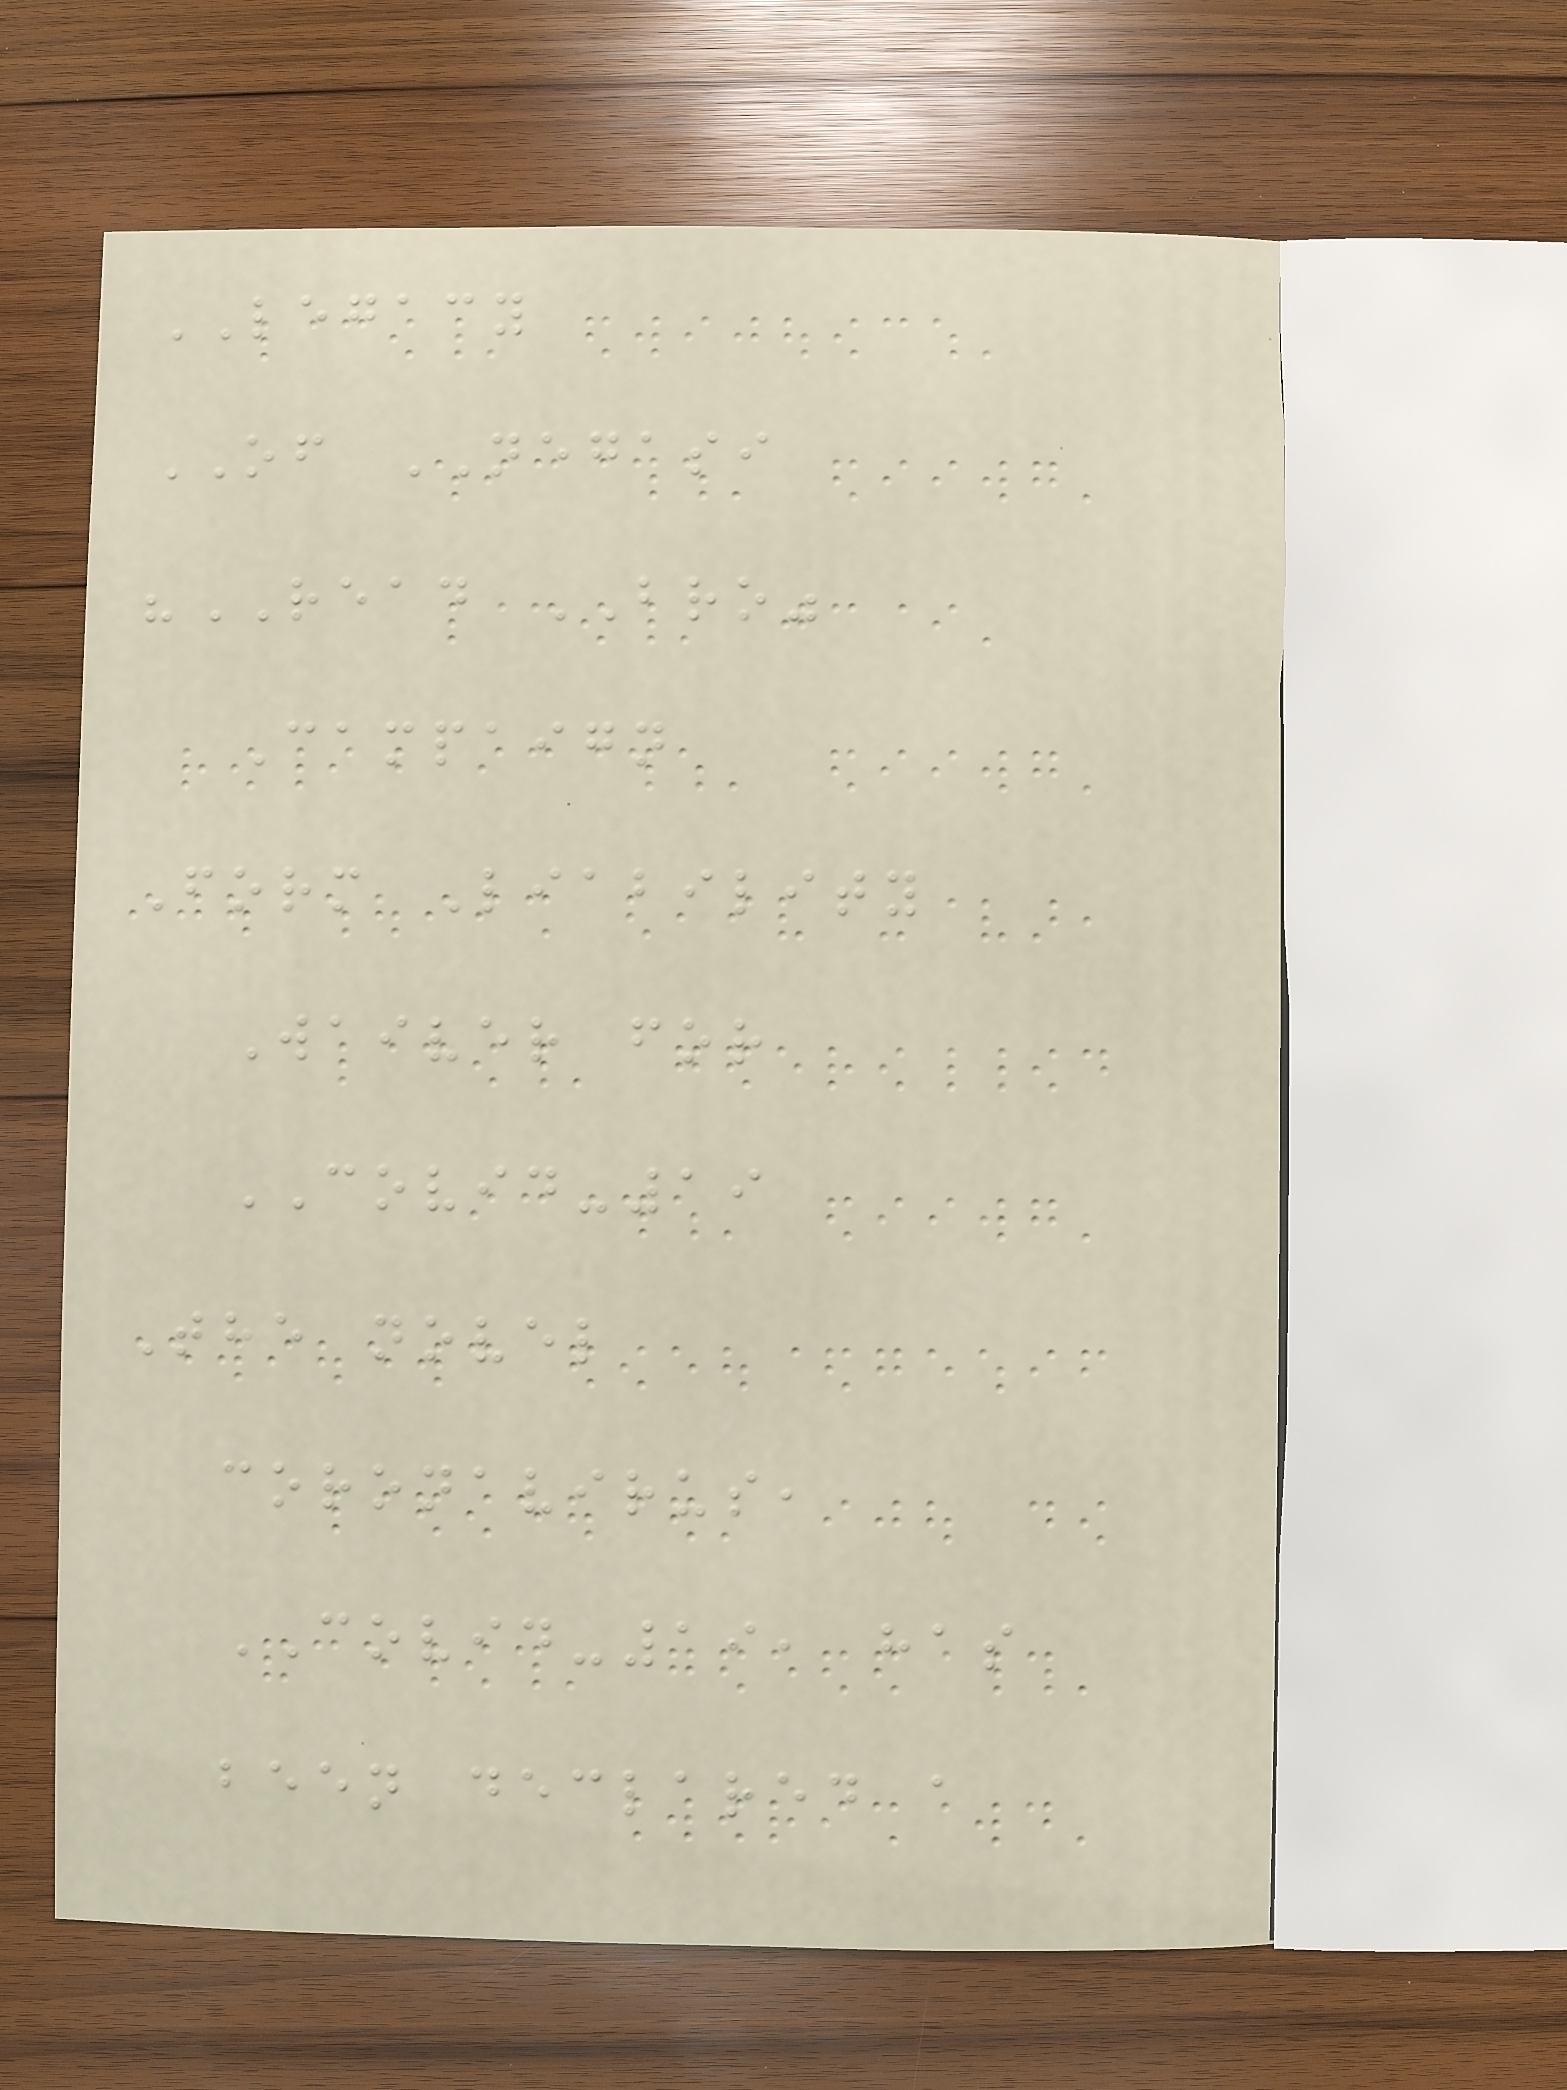LEGACY
OF NEGASI
"READ BRO"
Campaign
Form Liability
Waiver for
COVID-19
The novel
coronavirus,
COVID-19, has
been declared a
